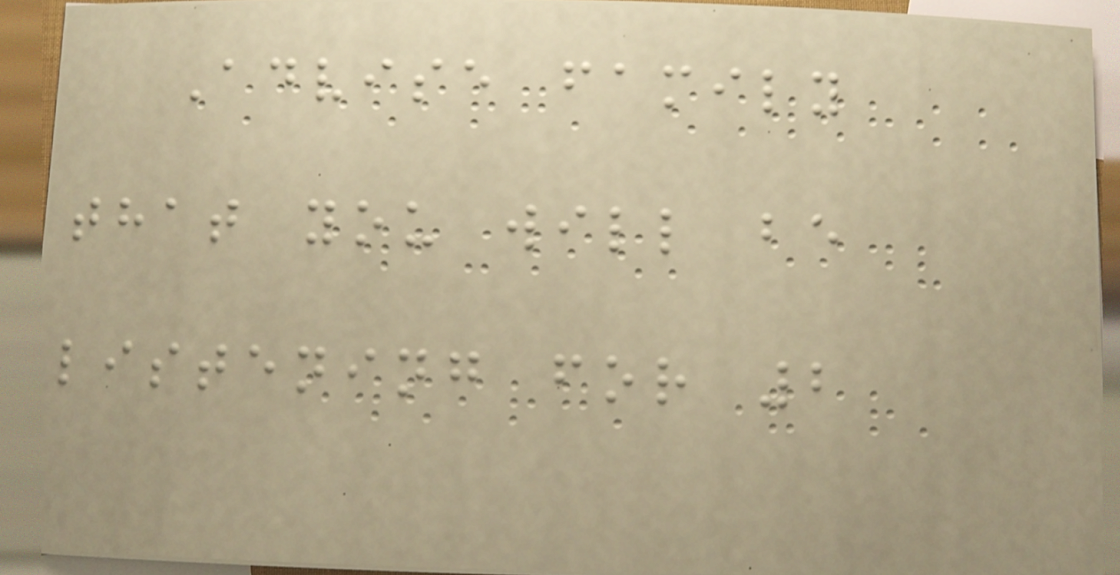Advise family
that you will be
listening for 2
